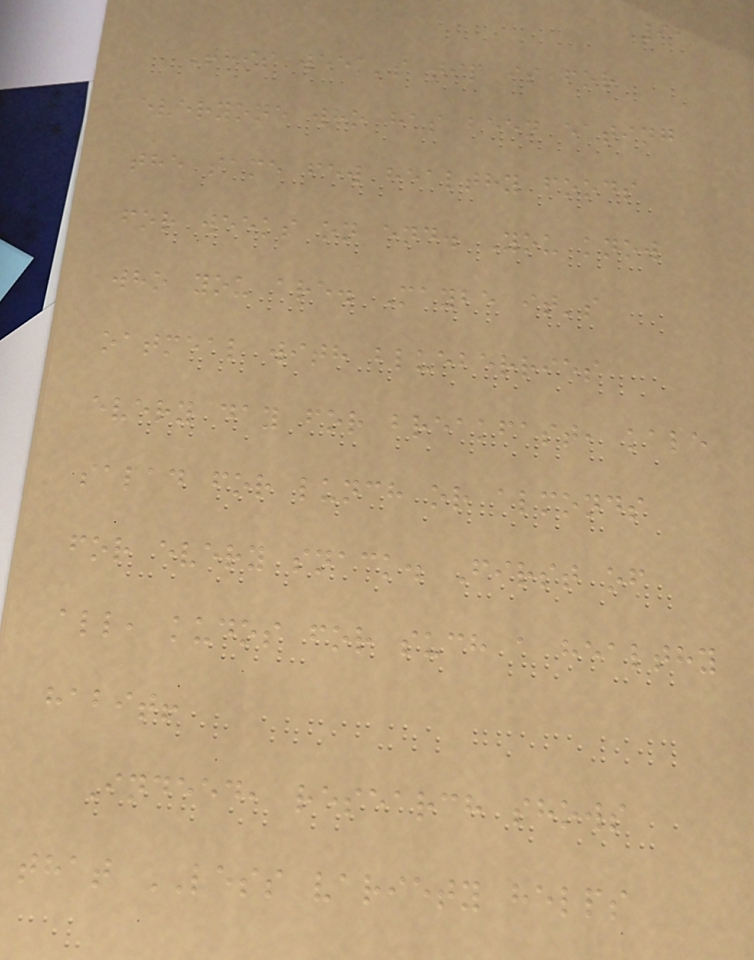92
This week's tip is for
everyone who has been eating
the same few healthy foods
for weeks on end. You know
who you are. Maybe it's
oatmeal with blueberries
every day for breakfast, kale
salad for lunch or almonds
for every snack. First of
all, kudos for such a healthy
habit!
Indeed, research shows
that LESS variety helps
